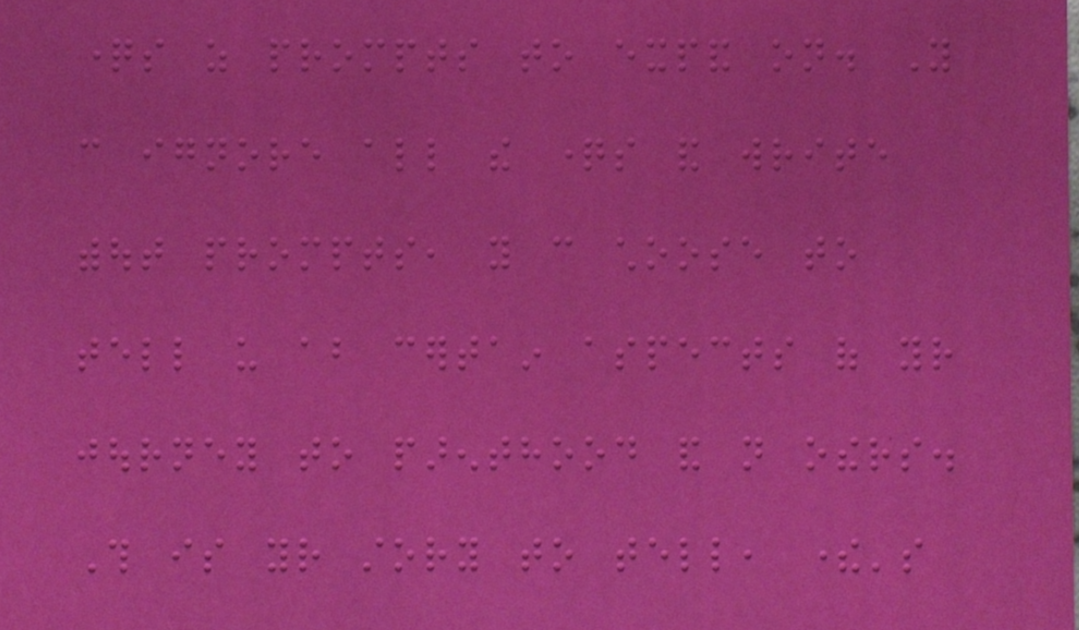questions as prompts to expand on. You
can ignore all the questions and write
without prompts, you can choose to
tell us about certain aspects of your
journey to parenthood and not others.
This is your story to tell, there's
